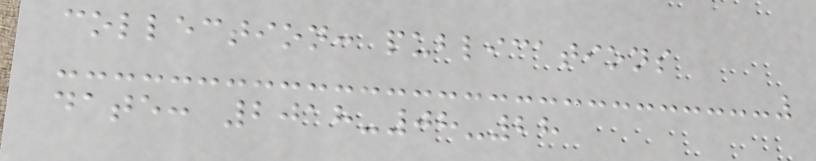collection: publications
date: 2018-08-28
